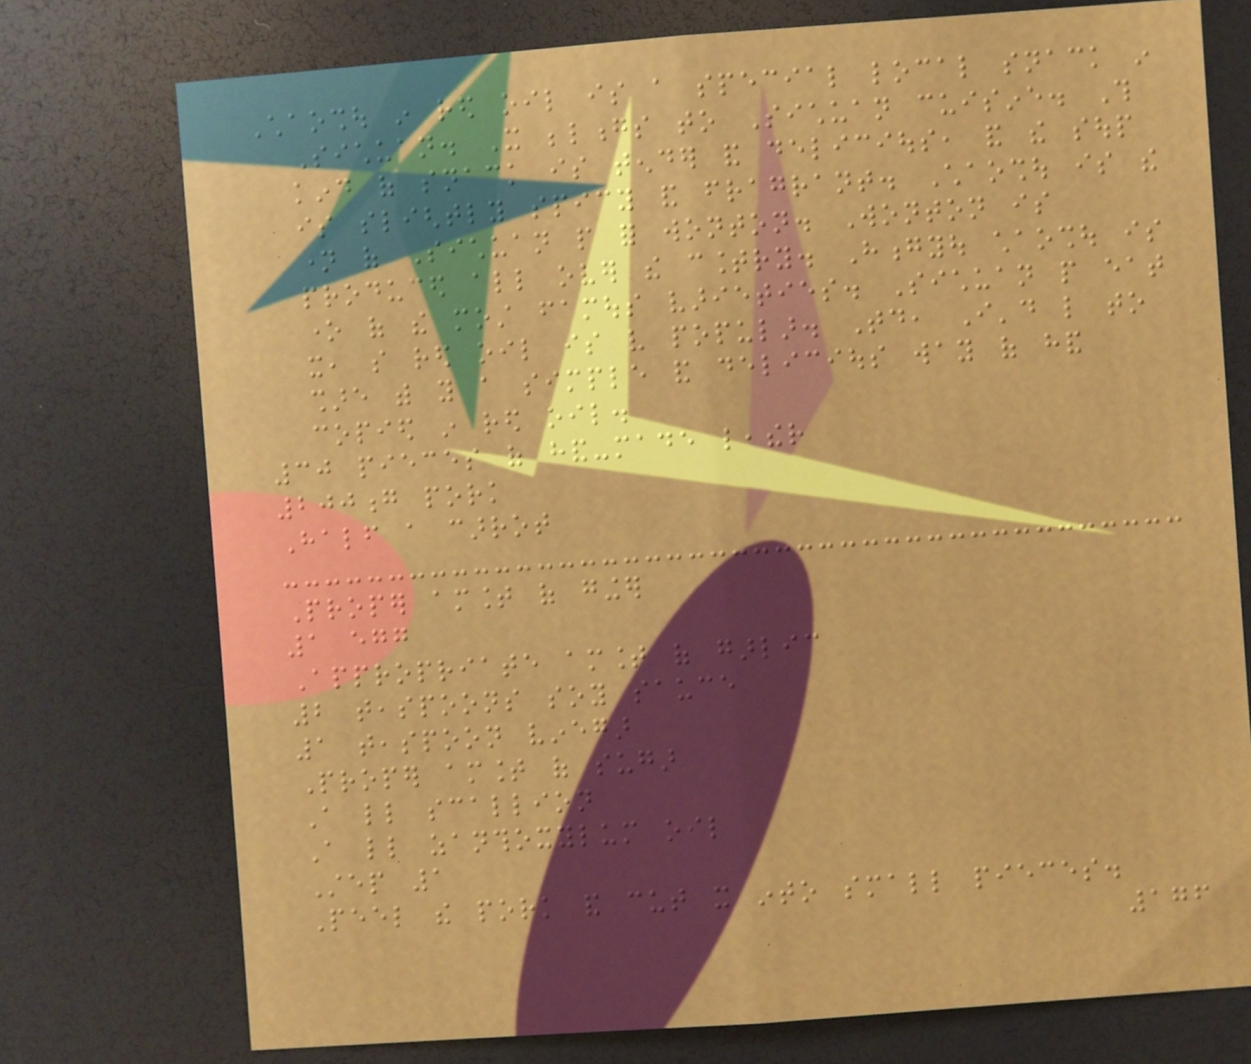Chaoshou in red oil is a special local snack in
Sichuan. It belongs to Sichuan cuisine. This
kind of snack is tender and delicious, and the soup
is slightly spicy and fragrant. Chaoshou is the
name of Sichuan people for wonton. Wonton is
produced all over the country. Hongyou chaoshou is
one of the most famous varieties. Sichuan people eat
it, so red oil is very popular. Today, I'd like to
share with you a simple and delicious way of hand
copied in red oil.
30 pieces of hand-made leather
200g pork
Half a carrot
Proper amount of ginger
1 egg
Appropriate amount of garlic
2 teaspoons soy sauce
1 teaspoon vinegar
Proper amount of sugar
A little scallion
A little zanthoxylum oil
Step 1
Peel the pork and cut it into small pieces.
176
